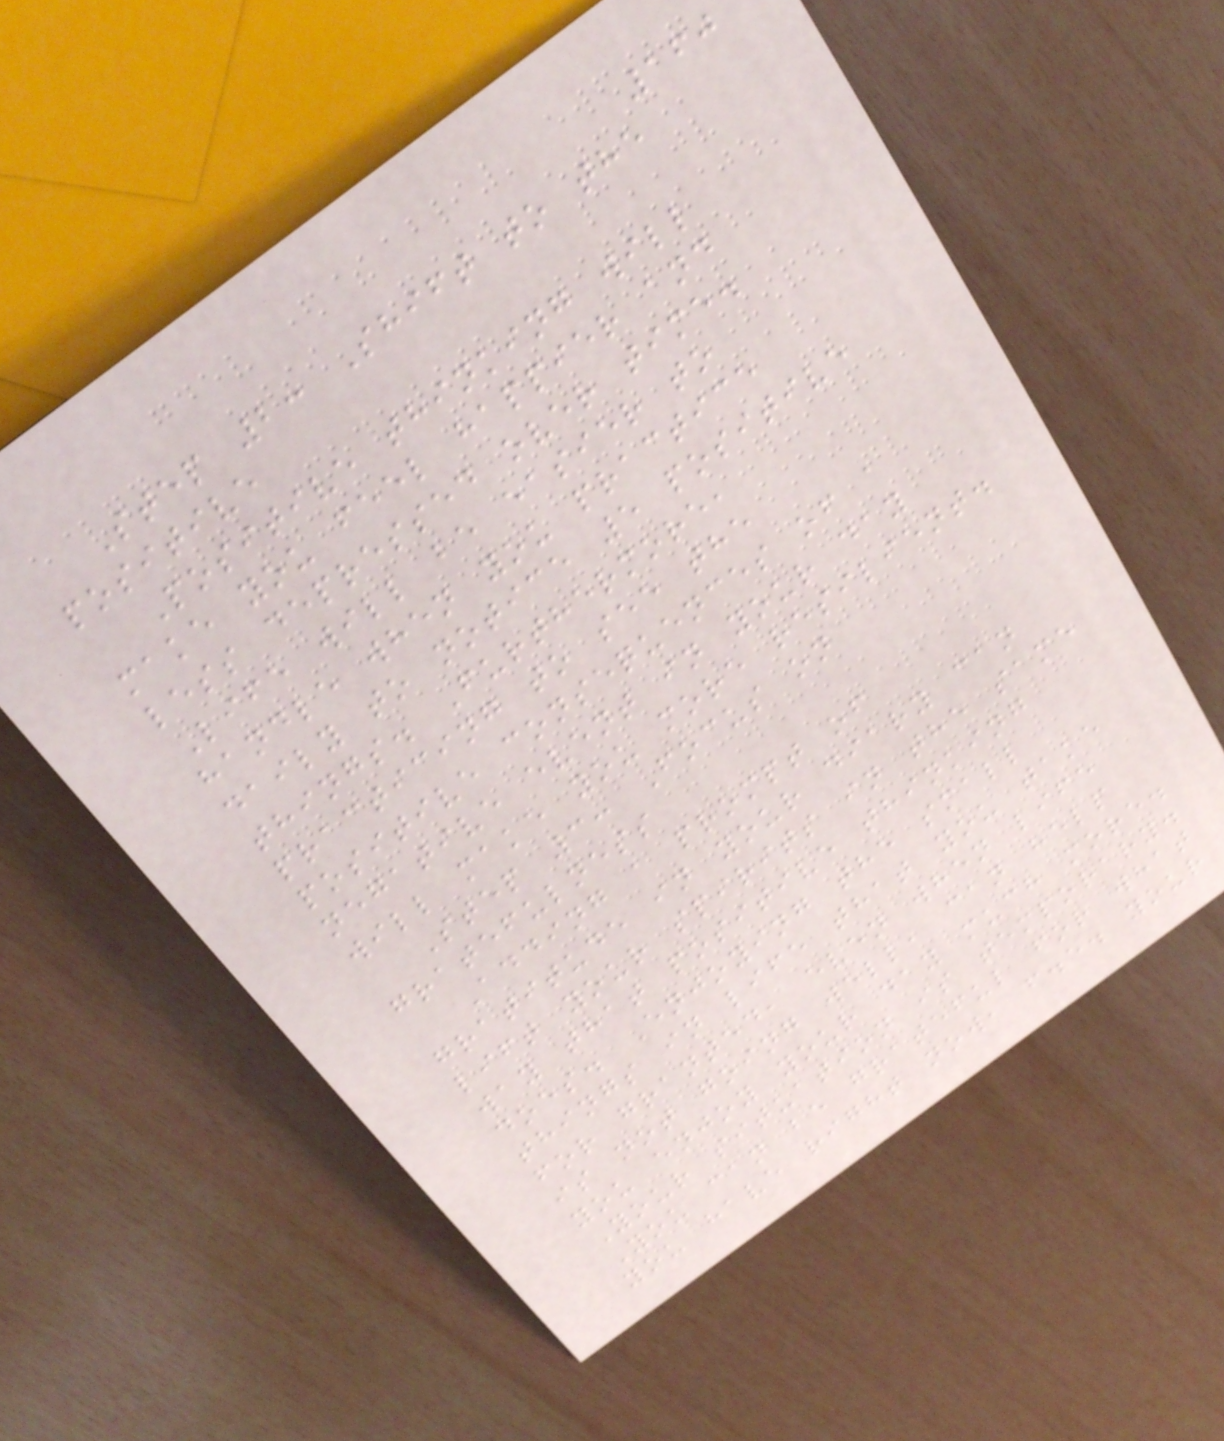160
Step 2: Shift to the
positive
Positive thinking will
make you feel happier and
less depressed over time.
Life will be easier to
handle when you practice
daily to notice 5 positive
things. Furthermore,
practicing to see the
positive consequences of a
negative event in your day
will make you more resilient.
Step 3: Focus on
gratefulness
Adding a prompt of
gratitude in your diary can
lift your spirits in the same
way that positive thinking
does. Enjoying the small
things in life that you take
for granted, even when life
is not going well, can help
you enjoy your day much more.
Your situation is temporary.
You can be grateful for what
you have right now, f.e. your
